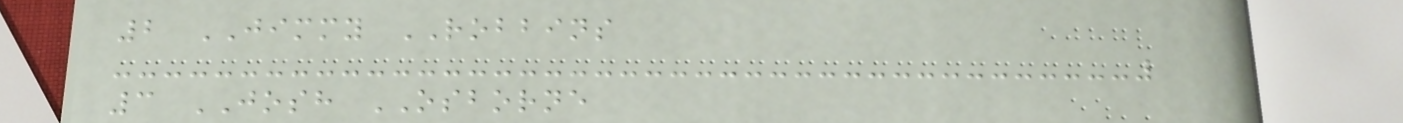2 JIMMY ROBBINS
3 JOSH OSBORNE
